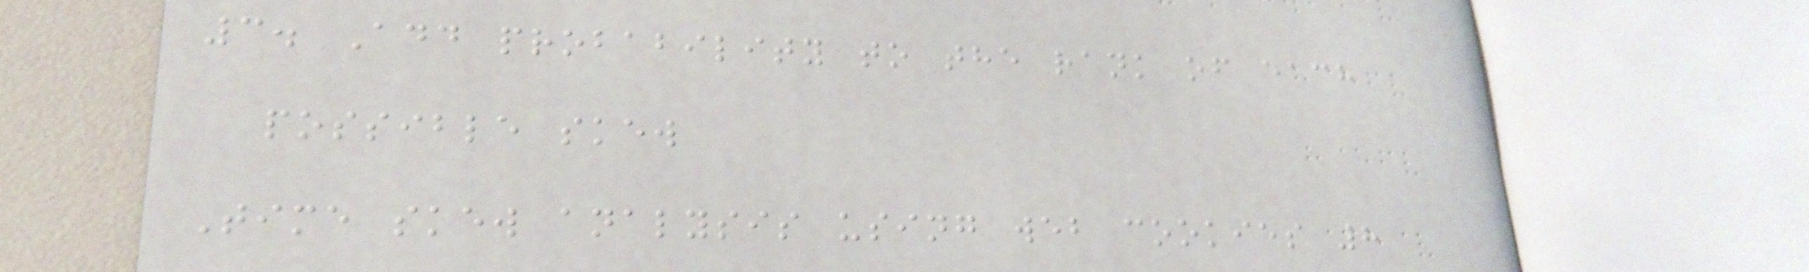3. Add probability to the rank of each
possible skew
Time skew analysis using web cookies 8
